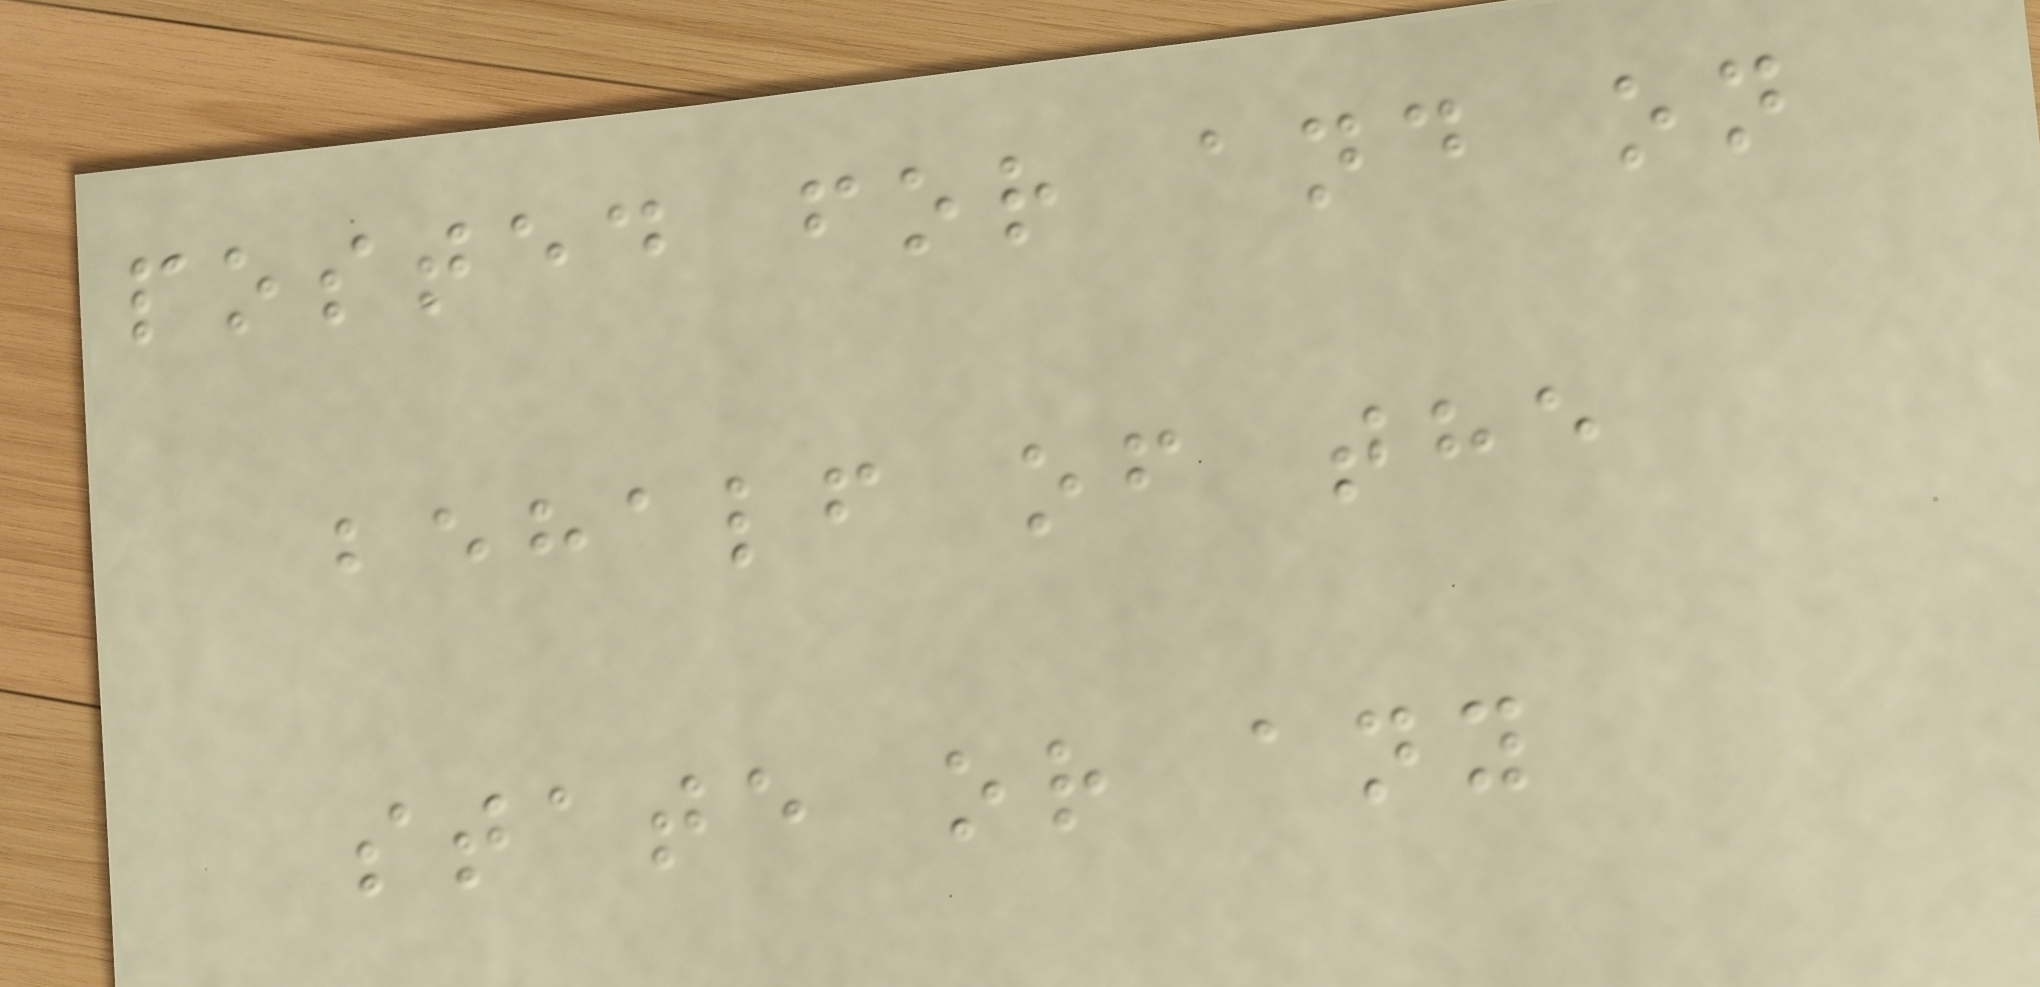posted for and on
behalf of the
state or any
